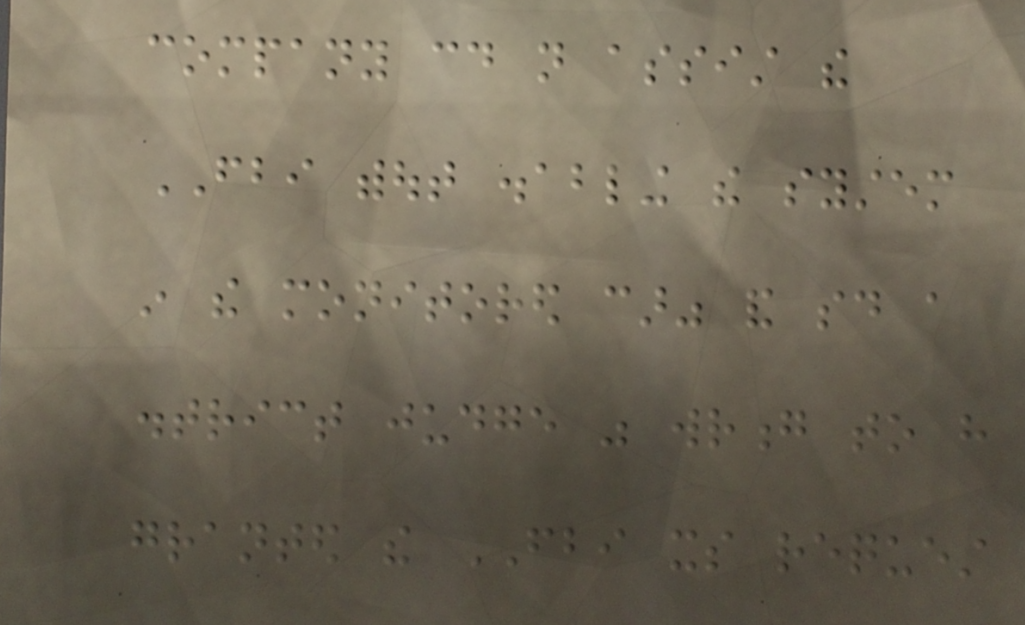company could not assist the
FBI without disabling the system
in the monitored car" and said a
district judge was wrong to have
granted the FBI its request
